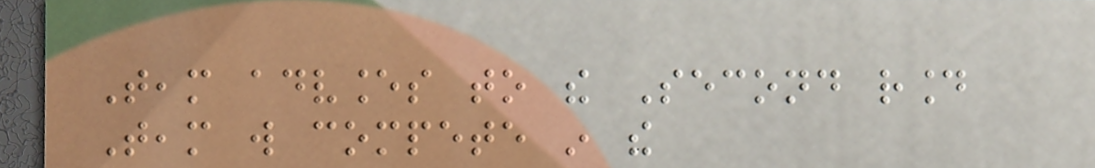Team advances to the Second round
Team will compete in the
